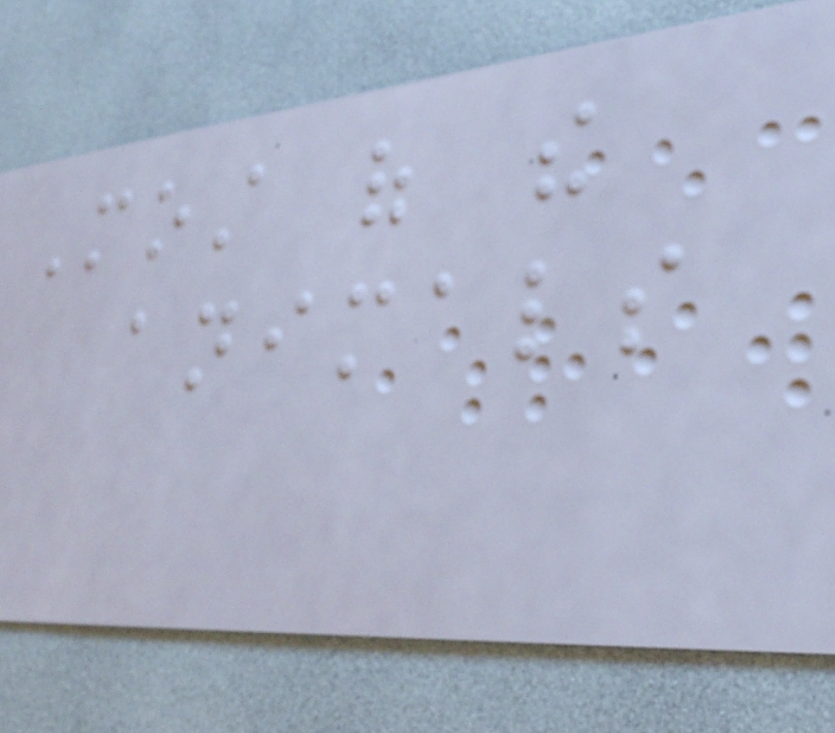Most of the
animals
